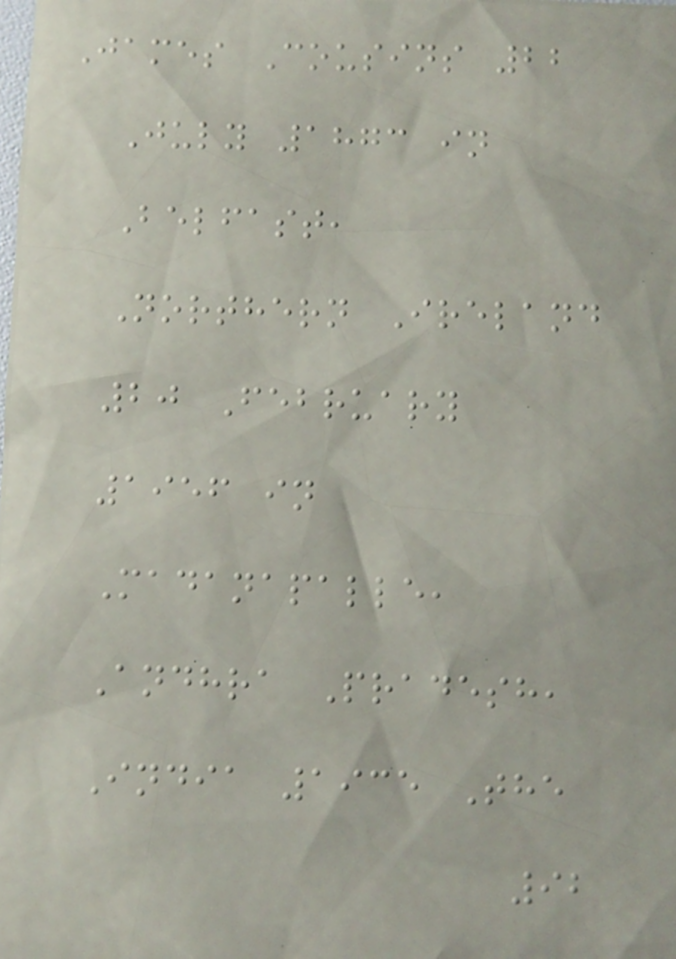James Cousins 22
July 1873 in
Belfast,
Northern Ireland
20 February
1956 in
Madanapalle,
Andhra Pradesh,
India 1935 The
92
